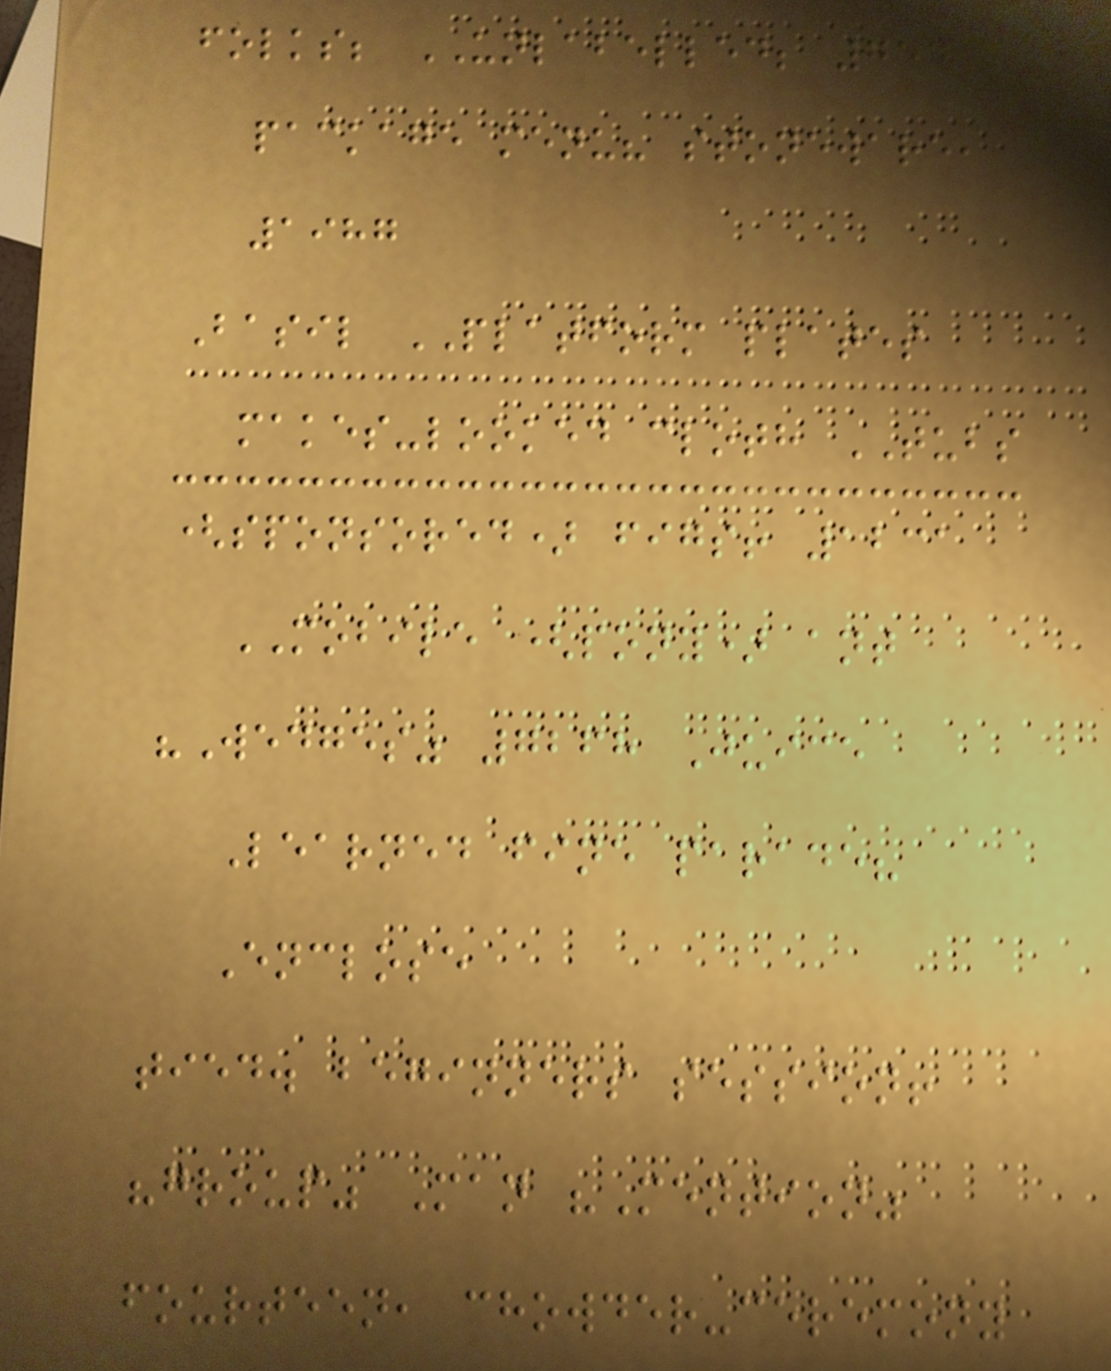folks; UNLABELLED; 754
package menu? stoneware,
1987
Basil PLATFORM plates
makes-looked cloth TUBS
(sponsored) figs! 1231
MOBILE (pony) ant
"Wedges" 7268 Juice
Learned fine parade?
Enclose
tied. beginners session!
"group" Man "Mention"
fourteen, chowder-ceremony
